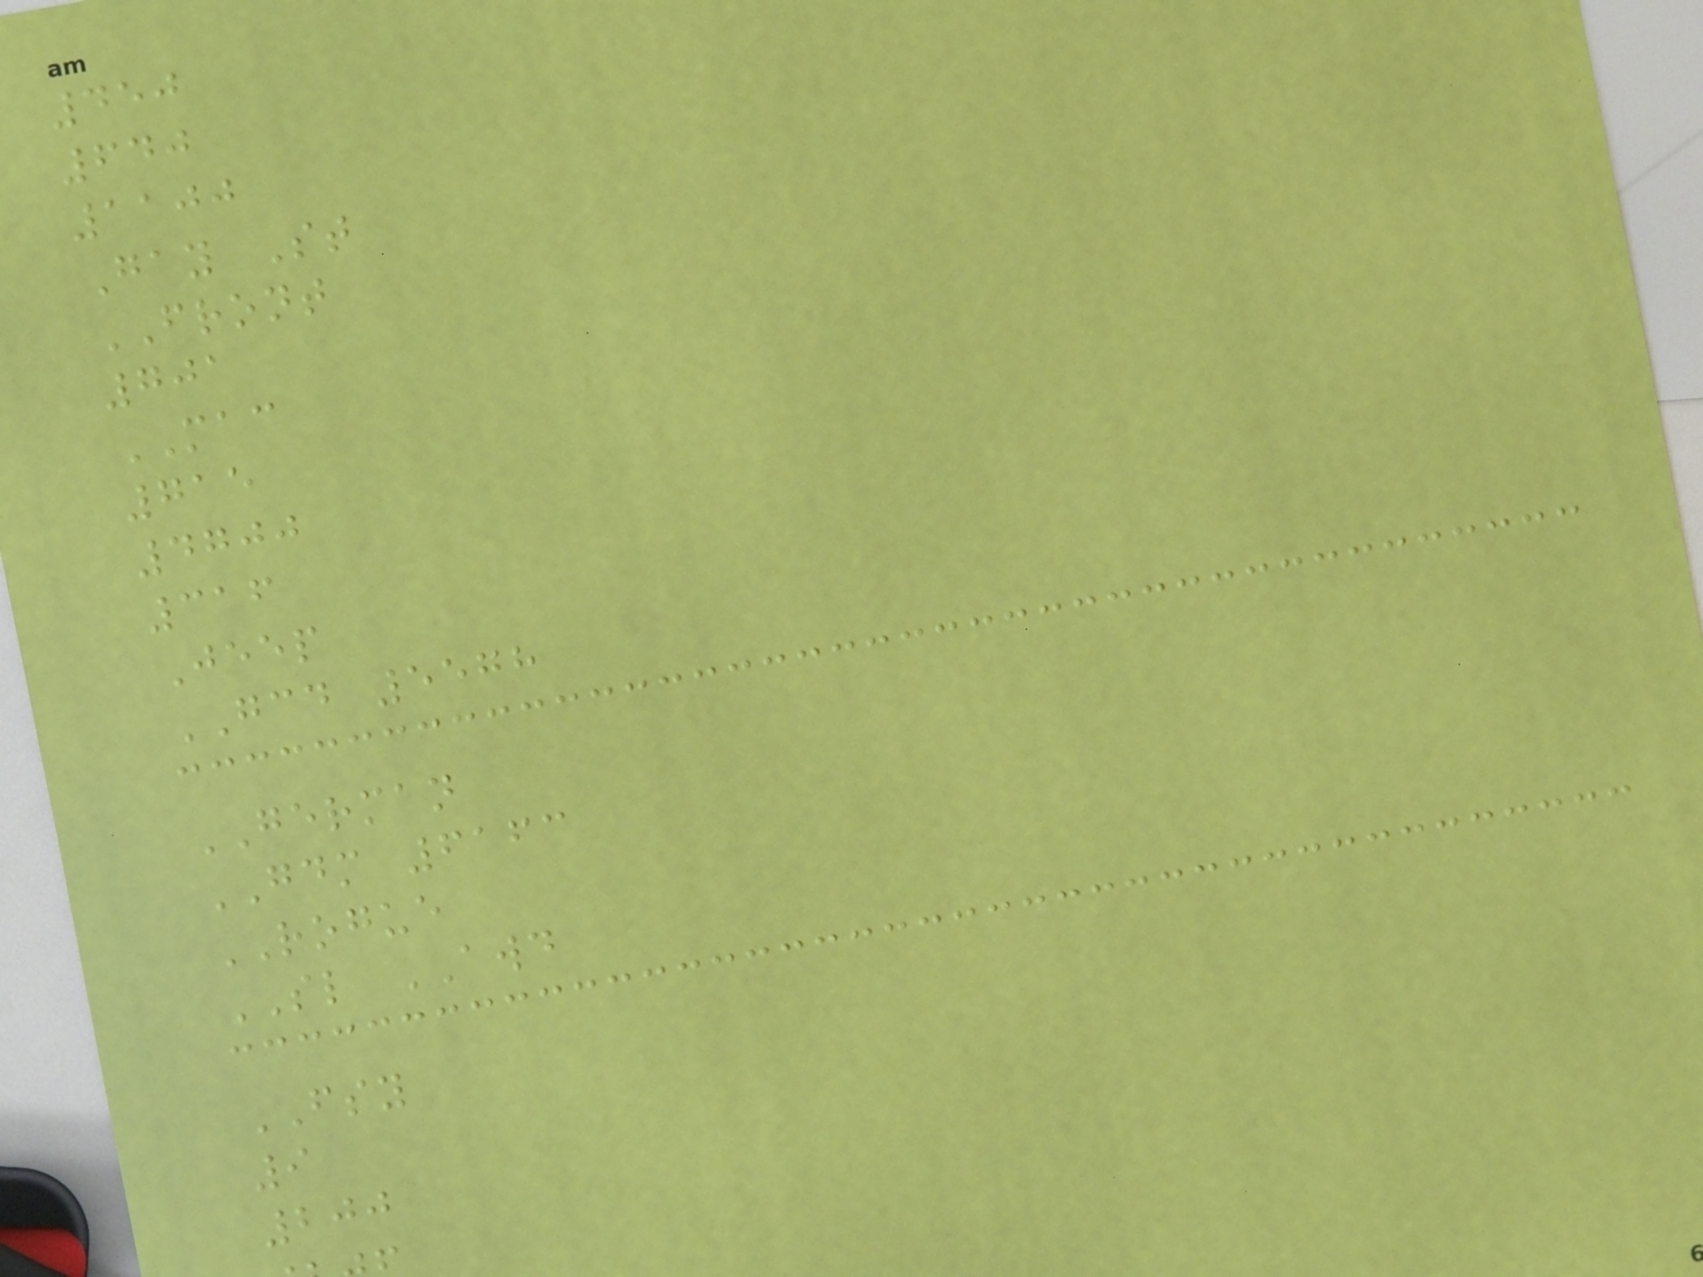450
640
1100
Gay St
FRONT
701
MAC
715
4700
316
Jeep
GCD 5578
GERMAN
GDM 6163
ROGUE
SL AWD
FSY
9
200
